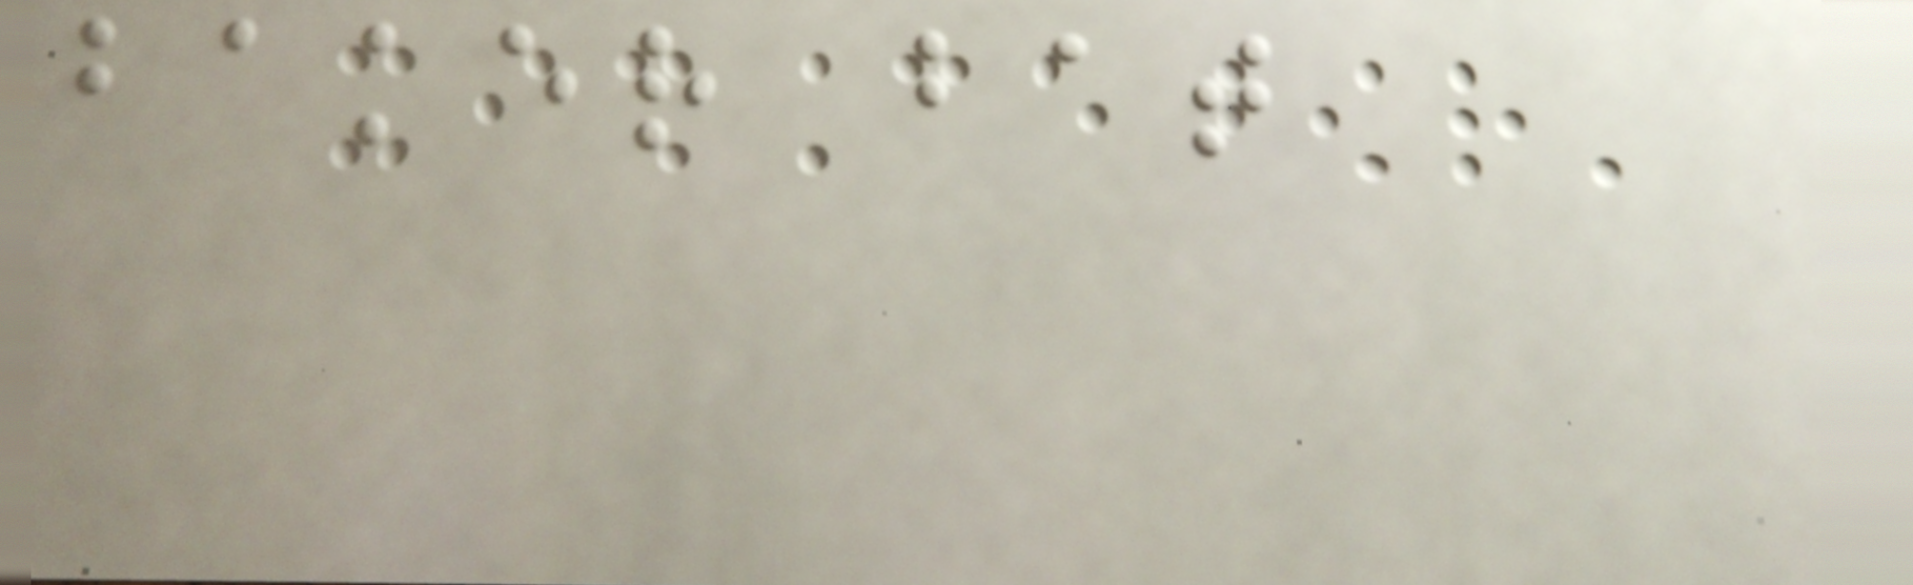baker bat
